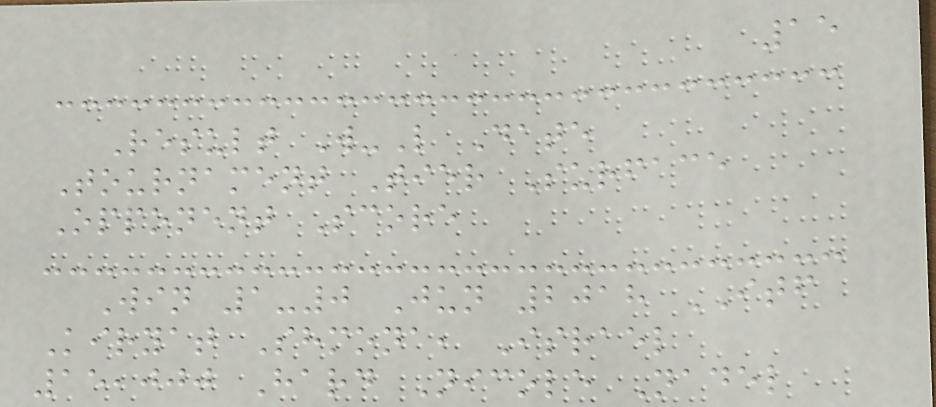15
Result W-L Date
Tournament Tier Surface
Opponent Score
Win 1-0 Jun 2018 ITF
Kiryat Shmona, Israel
15,000 Hard Nicole Nadel
